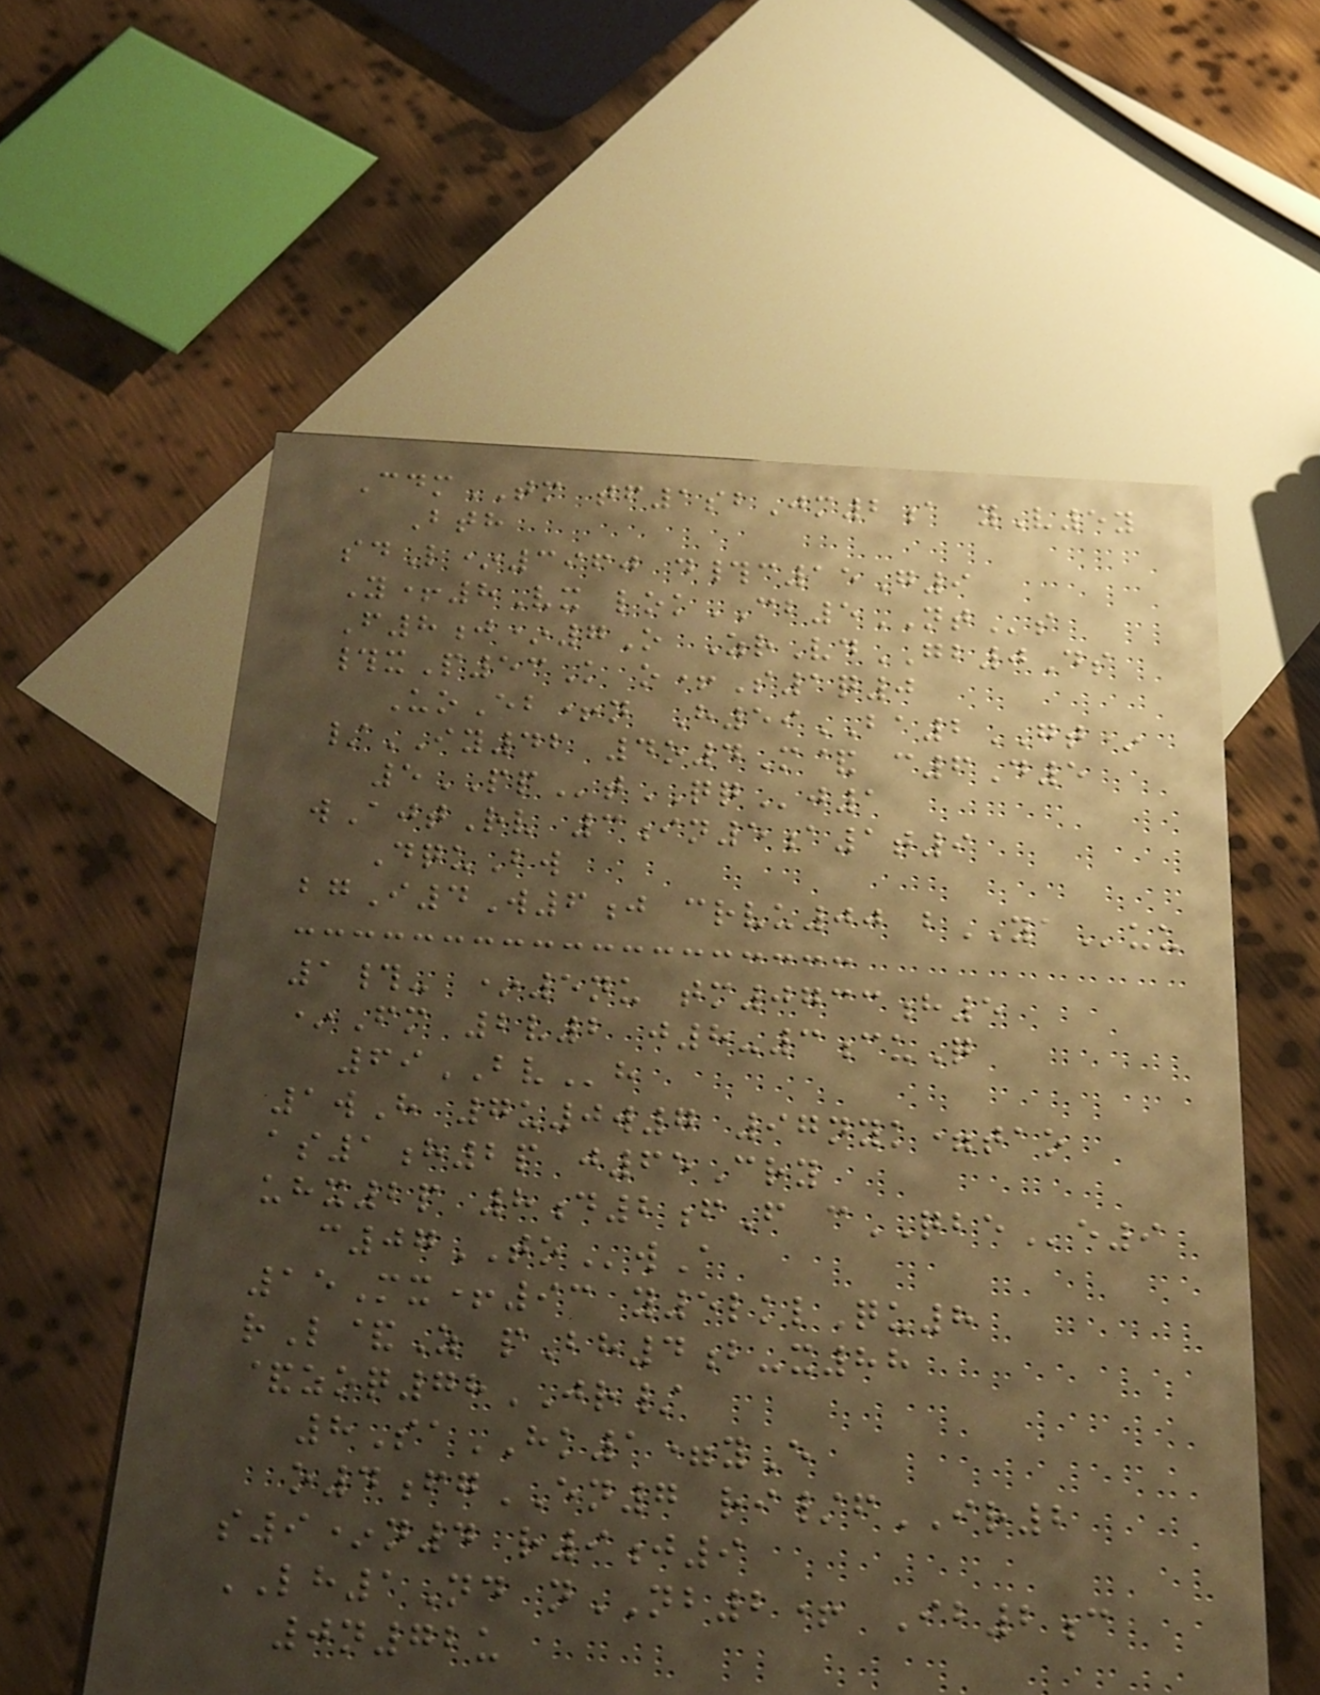CdmTM tf1sbJm2a yV5y
Bth
sdL*3960 d#c15G9
Y+8Vx lokCB5NTs
F8j*7O ZrVdGB0Ds
#xP53K o+S1q0
UoEb+n H59BA2GT*
/IY42 4o4M& c6D5
5PPtQQj1
wAjtRv 3in5a1t9
DquBw
bgI4W6j crvu00 bYAuu
1#- *5nu tm0733h5
*Fm 2v2 j8-3cuQ
69BVh
1wH 7u0w7 97nyk=tao
as1h2p j65Cry
uhx2p 8d2fF cQBEe9
c07TOwA
15Mx+93 y5lklQu8
rL&Z pBh4b-x88
&zoq78JR/
8SaHK1=yE
o4fgEN7 ri/fIR2
s9*n4 r9j9
LH1Nd nNB2+ Ib2c
0n72u
